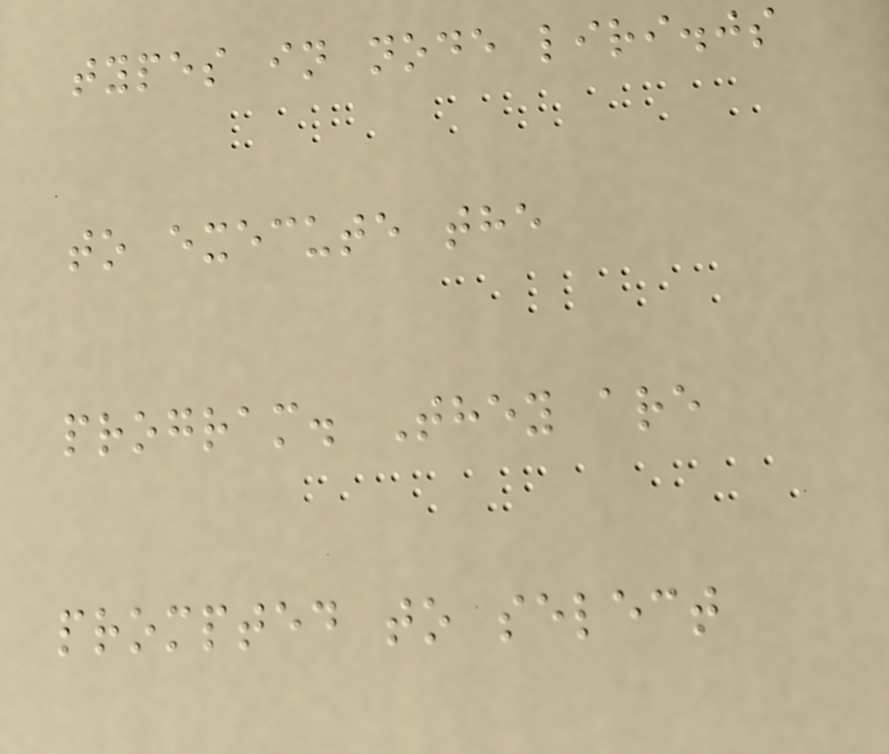types in node liri.js
to execute the
program. They are
prompted to select
